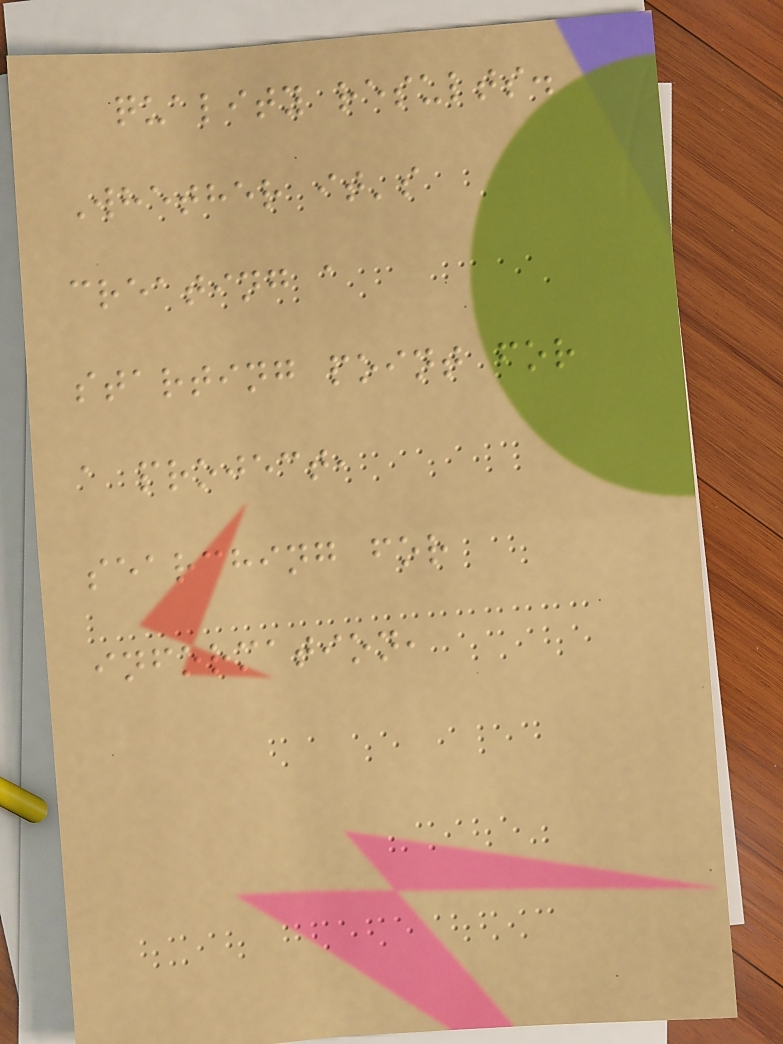quality results.
Whether it's
creating a
starting point for
a project,
searching for
information,
